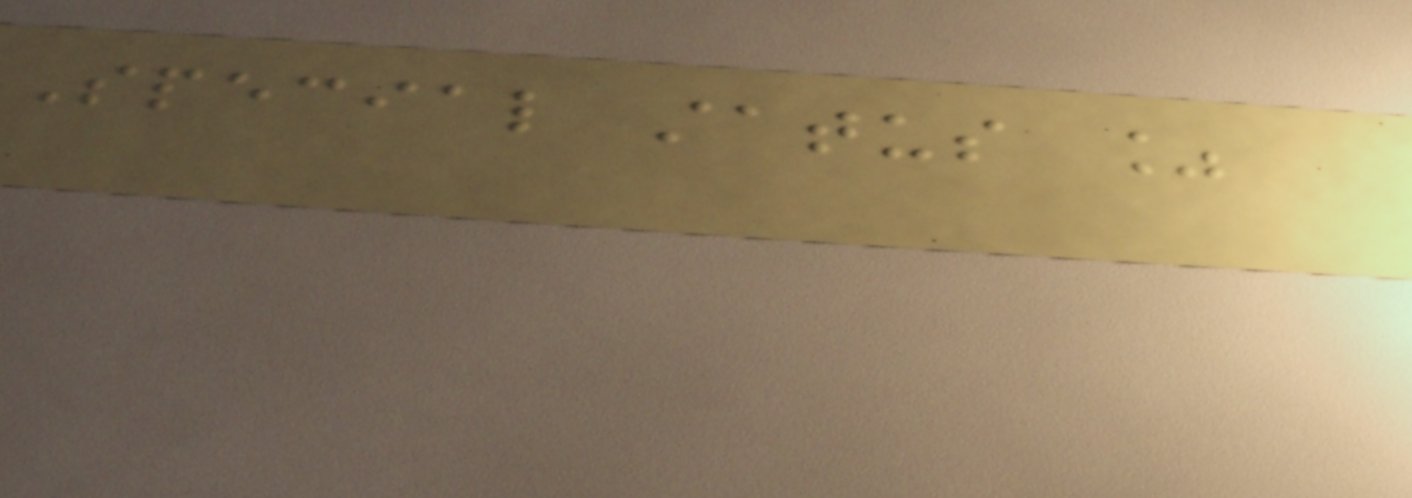Special status %
